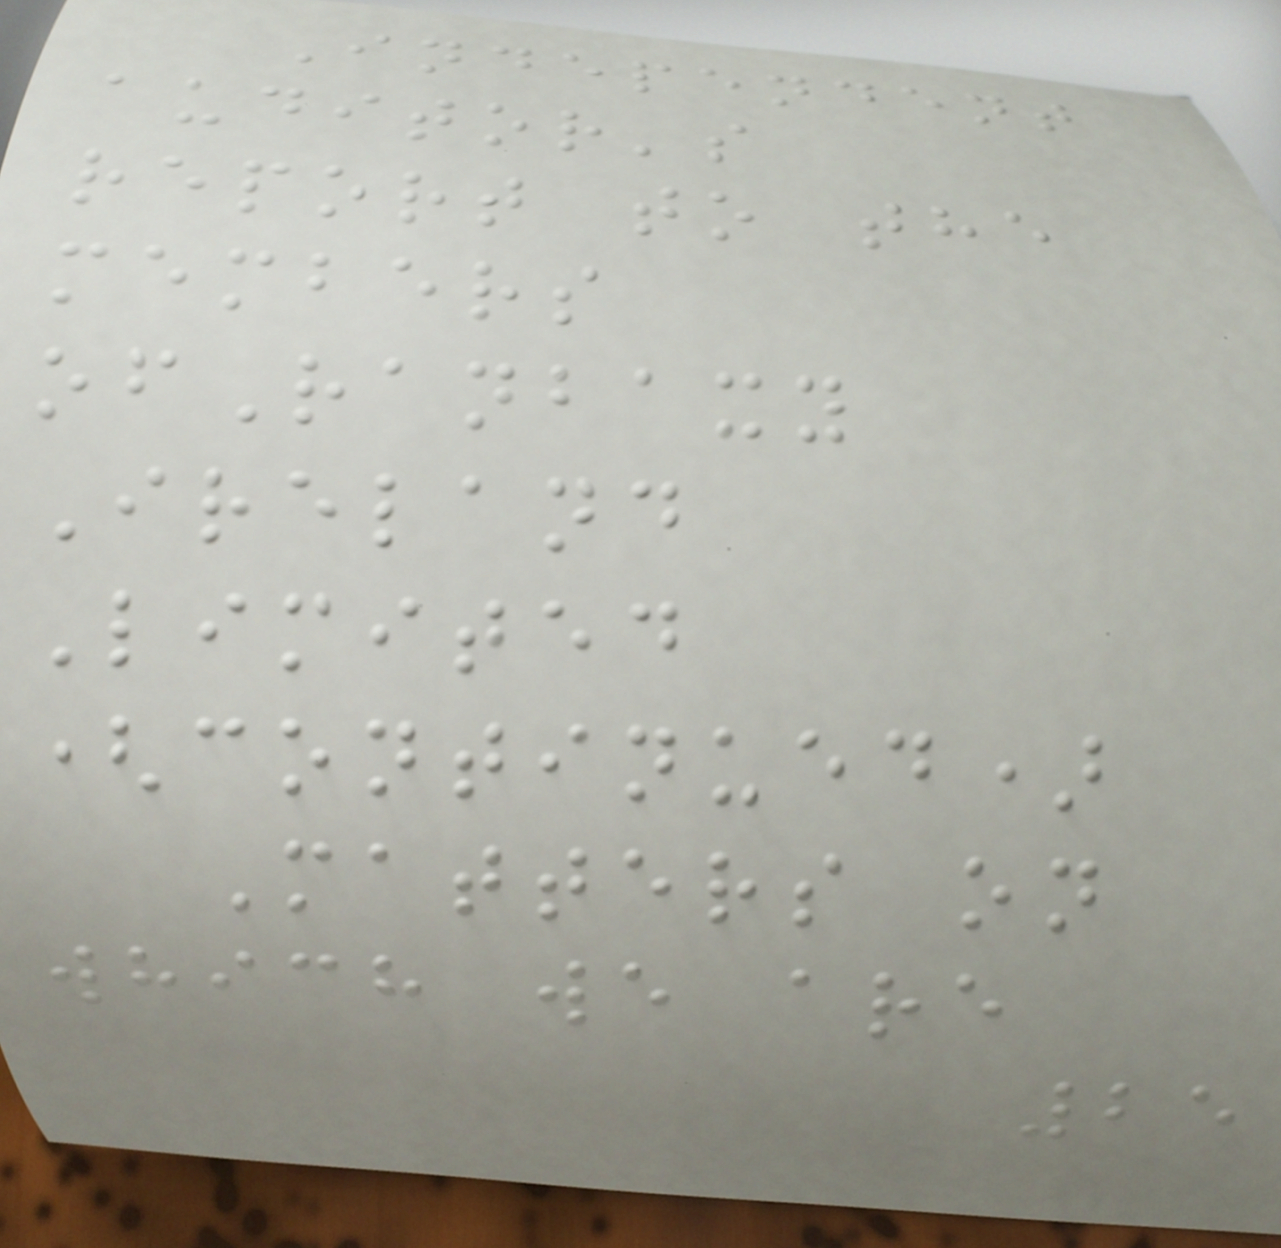Independent
auditor's
report to the
members
ofRanbaxy
Ireland
Limited
(continued)
Matters on
which we are
25
